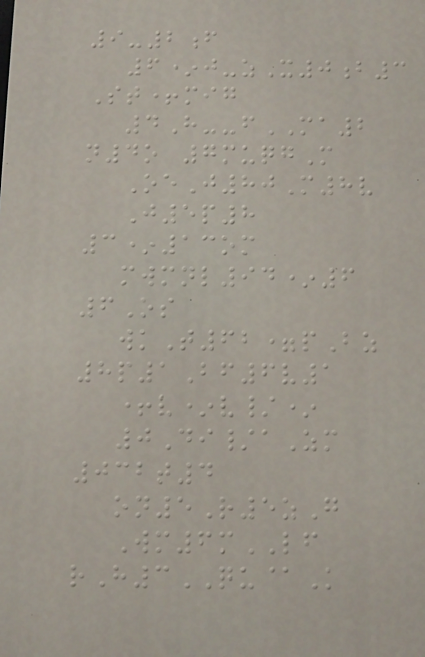9-2f
6*j-zX0b3
St+mig
4H--fMA2
n4o 7muqgM
OeJ80M8v
J5p8
3*13om
mwmnl94*6
6Os
wkT62=pBz
8p1Bf6v1
+v*v/*
0Di/aZm
032t4
on5R5zG
Wm6mLF
rH3QU@K
